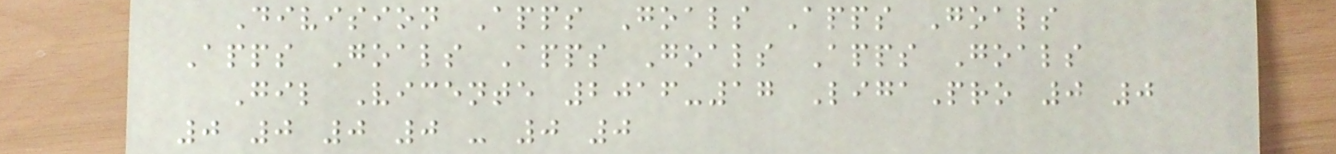Division Apps Goals Apps Goals
Apps Goals Apps Goals Apps Goals
Gil Vicente 2016-17 LigaPro 0 0
0 0 0 0 - 0 0
